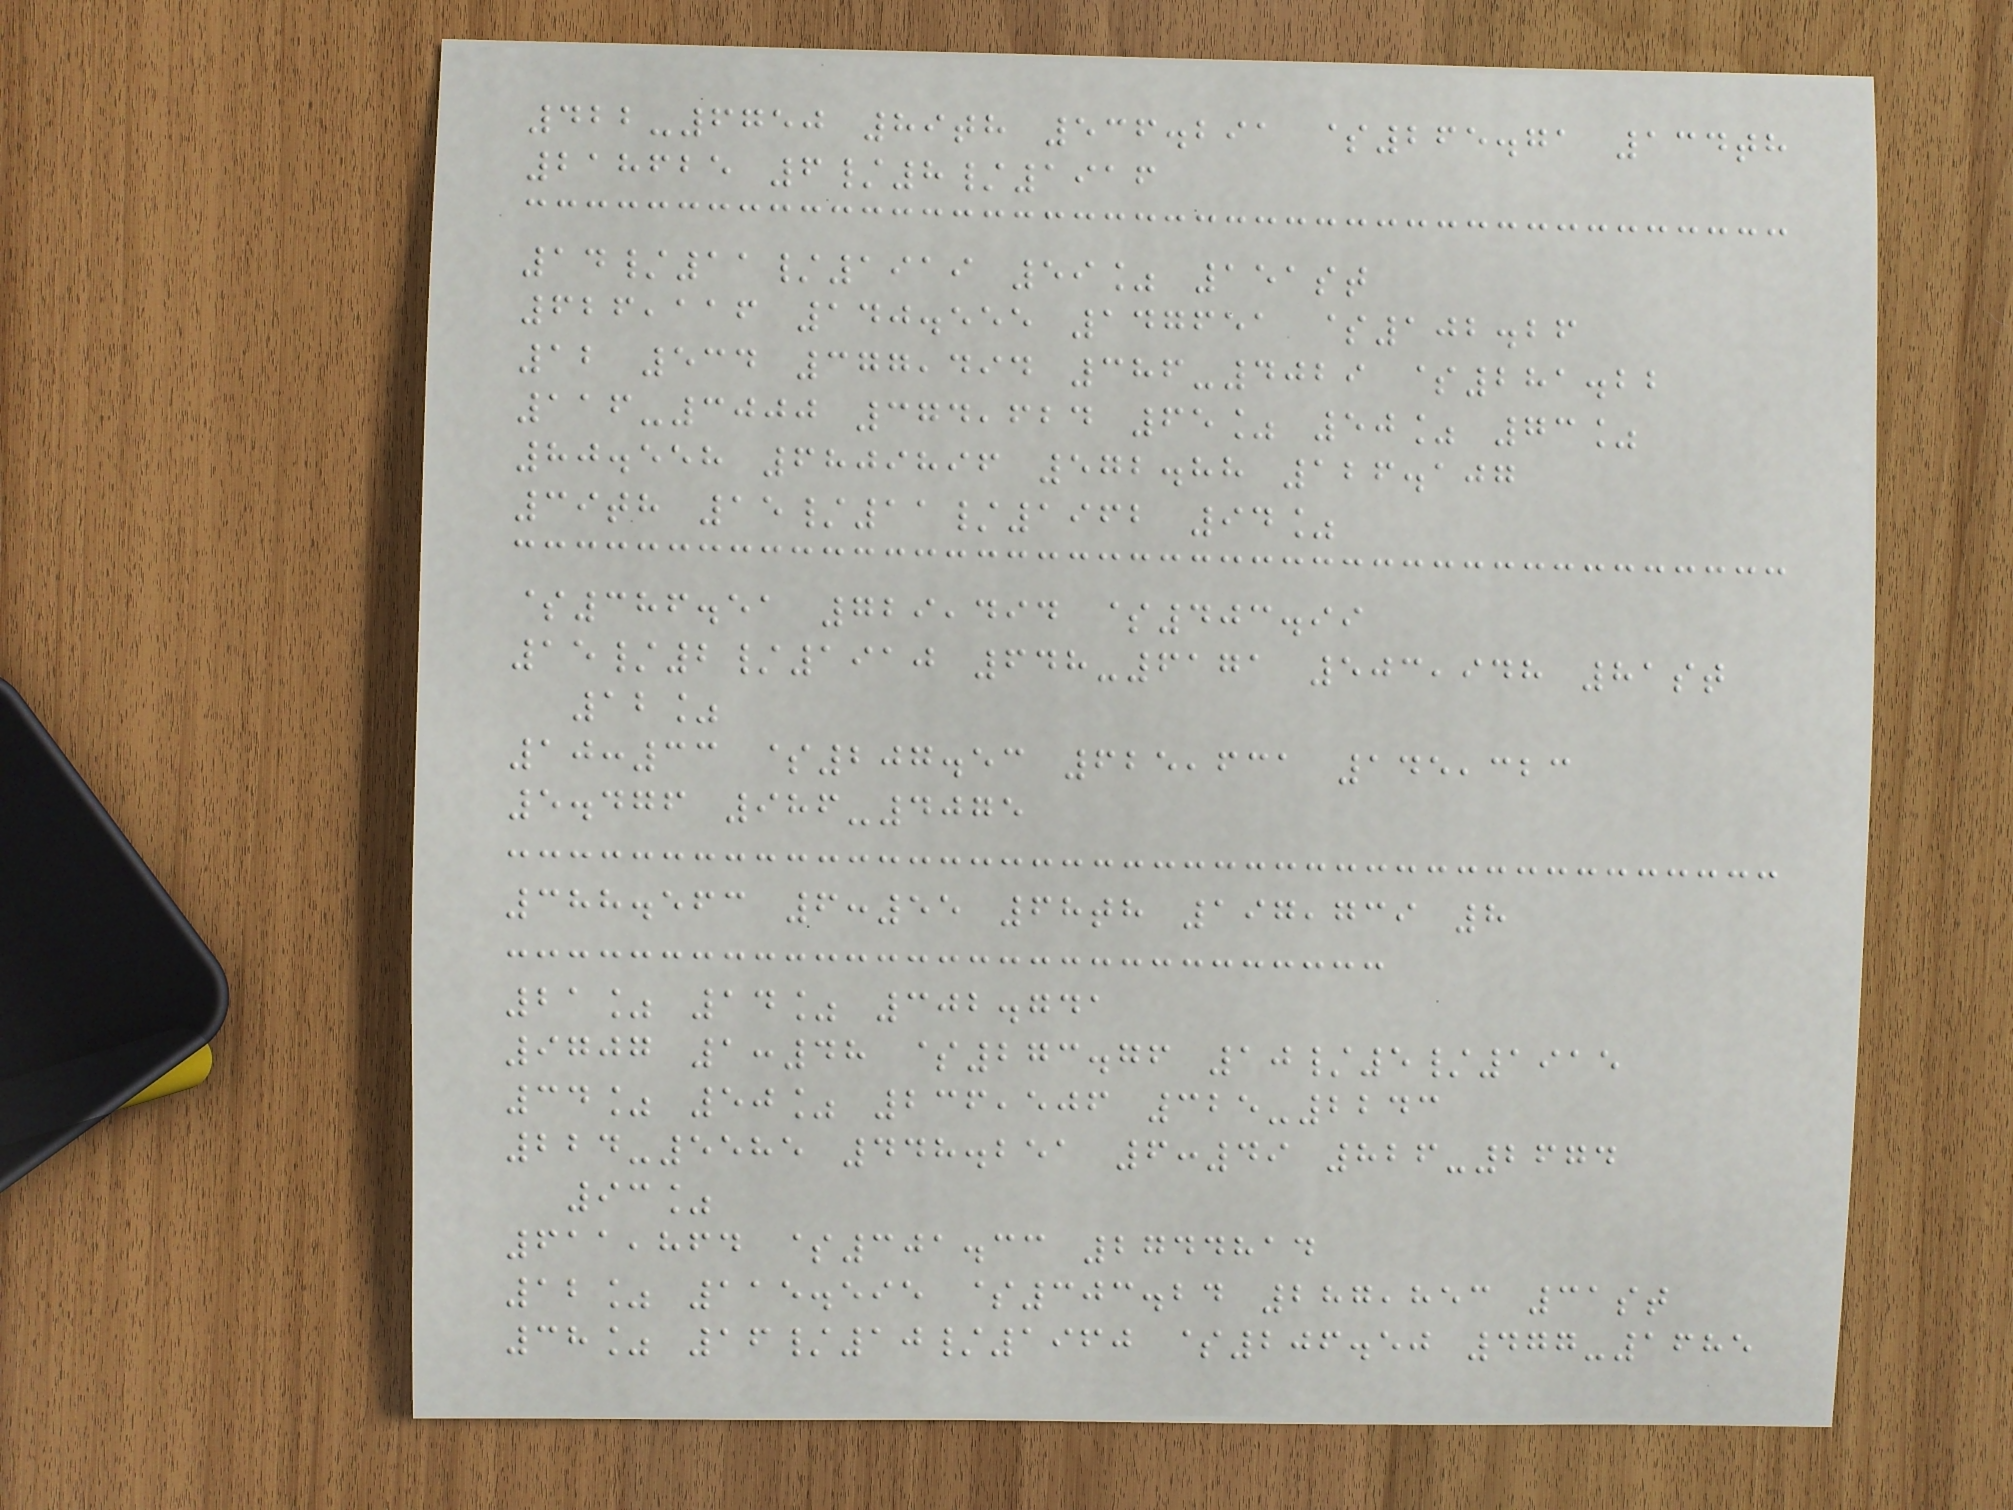422-6750 89th 536.291 $265.71 134th
218625 6/8/1916
14/11/1919 59% 151st
626,116 140.555 147651 $102.26
12 534 377,494 386-4029 $281.22
116-3000 374,624 65% 50% 73%
80.558 6809896 572.88 126.107
39th 15/11/1962 94%
$386.51 729,494 $403.99
15/2/1910 648-6171 503,948 81st
12%
10:33 $207.53 625,631 145,323
5.476 986-4075
388.563 6:55 68th 197,739 8
21% 14% 302.741
9707 1:48 $273.76 10/5/1915
34% 50% 236,506 325-2243
224-5585 448.251 6:49 826-2674
93%
611,864 $301.33 2744814
12% 115.595 $303.24 287,853 31st
38% 16/10/1960 $206.50 477-1685
